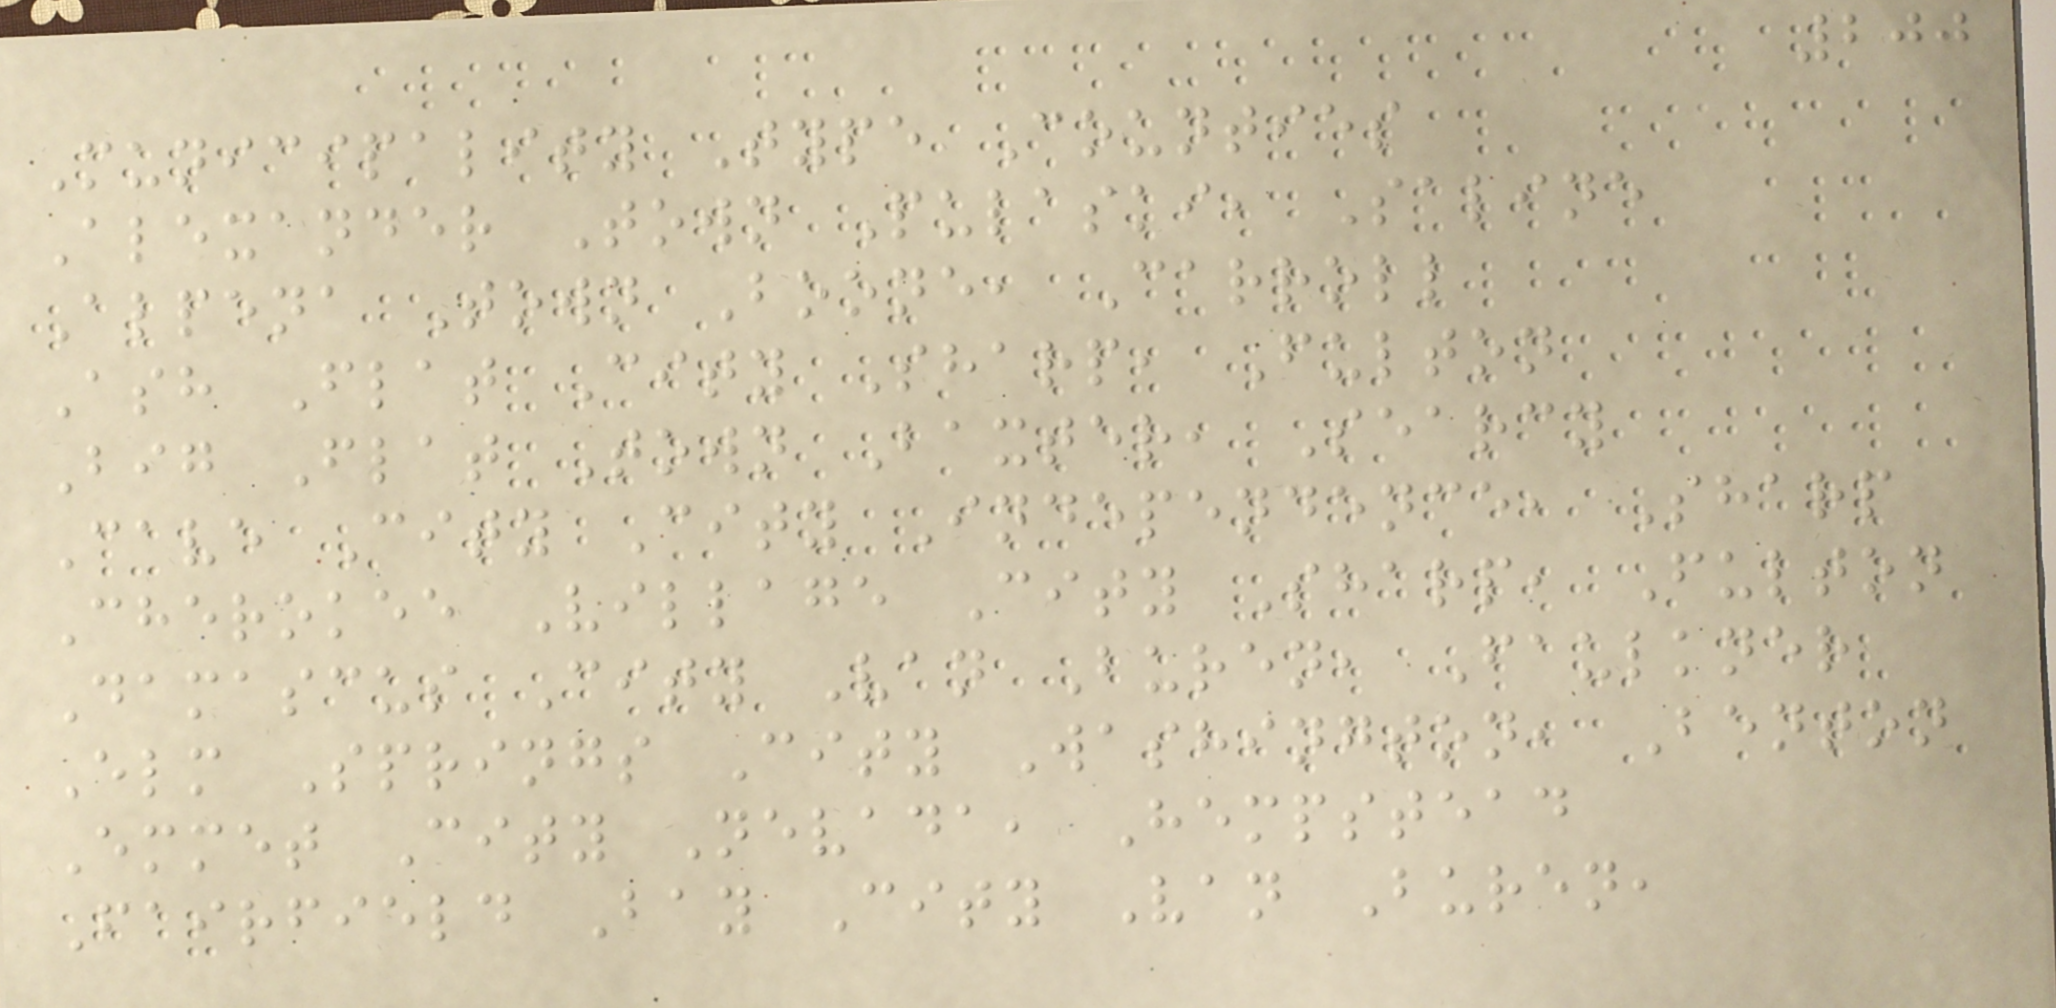200
Municipality Type Counties
Alexander Town Pulaski, Saline
Alpena Town Boone, Carroll
Ash Flat City Sharp, Fulton
Big Flat Town Baxter, Searcy
Cave City City Independence, Sharp
Cherokee Village City Sharp, Fulton
Damascus City Van Buren, Faulkner
Elm Springs City Washington, Benton
Emmet City Nevada, Hempstead
Fairfield Bay City Van Buren,
